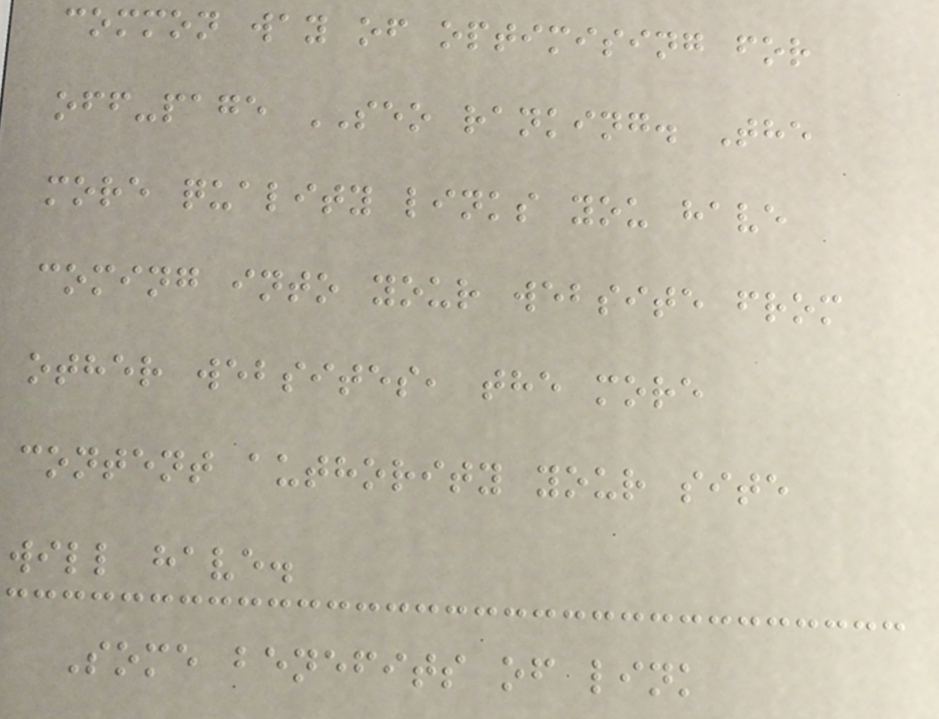common way of optimising for
off-page SEO ranking. The
more quality links you have
coming into your website from
other websites, the more
content authority your site
will have.
Some benefits of link
